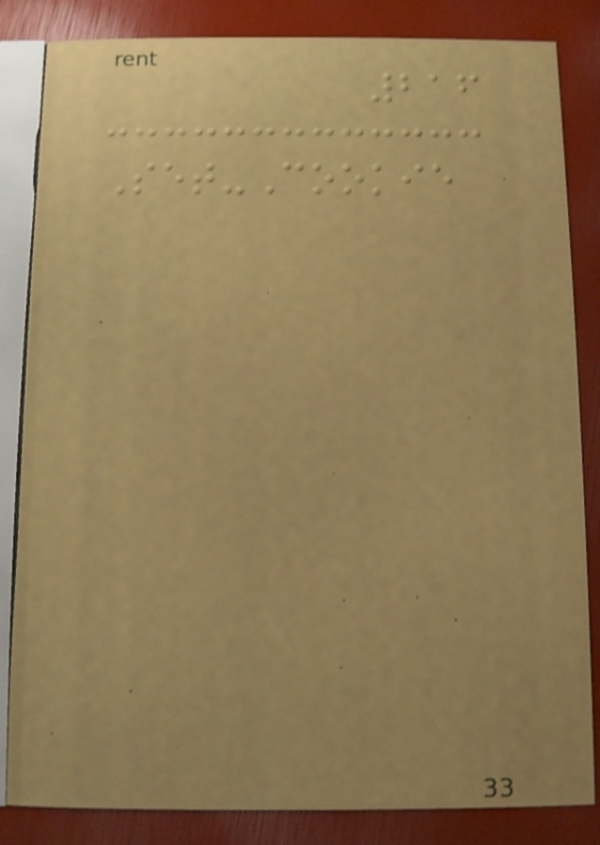216
Set-Cookie
